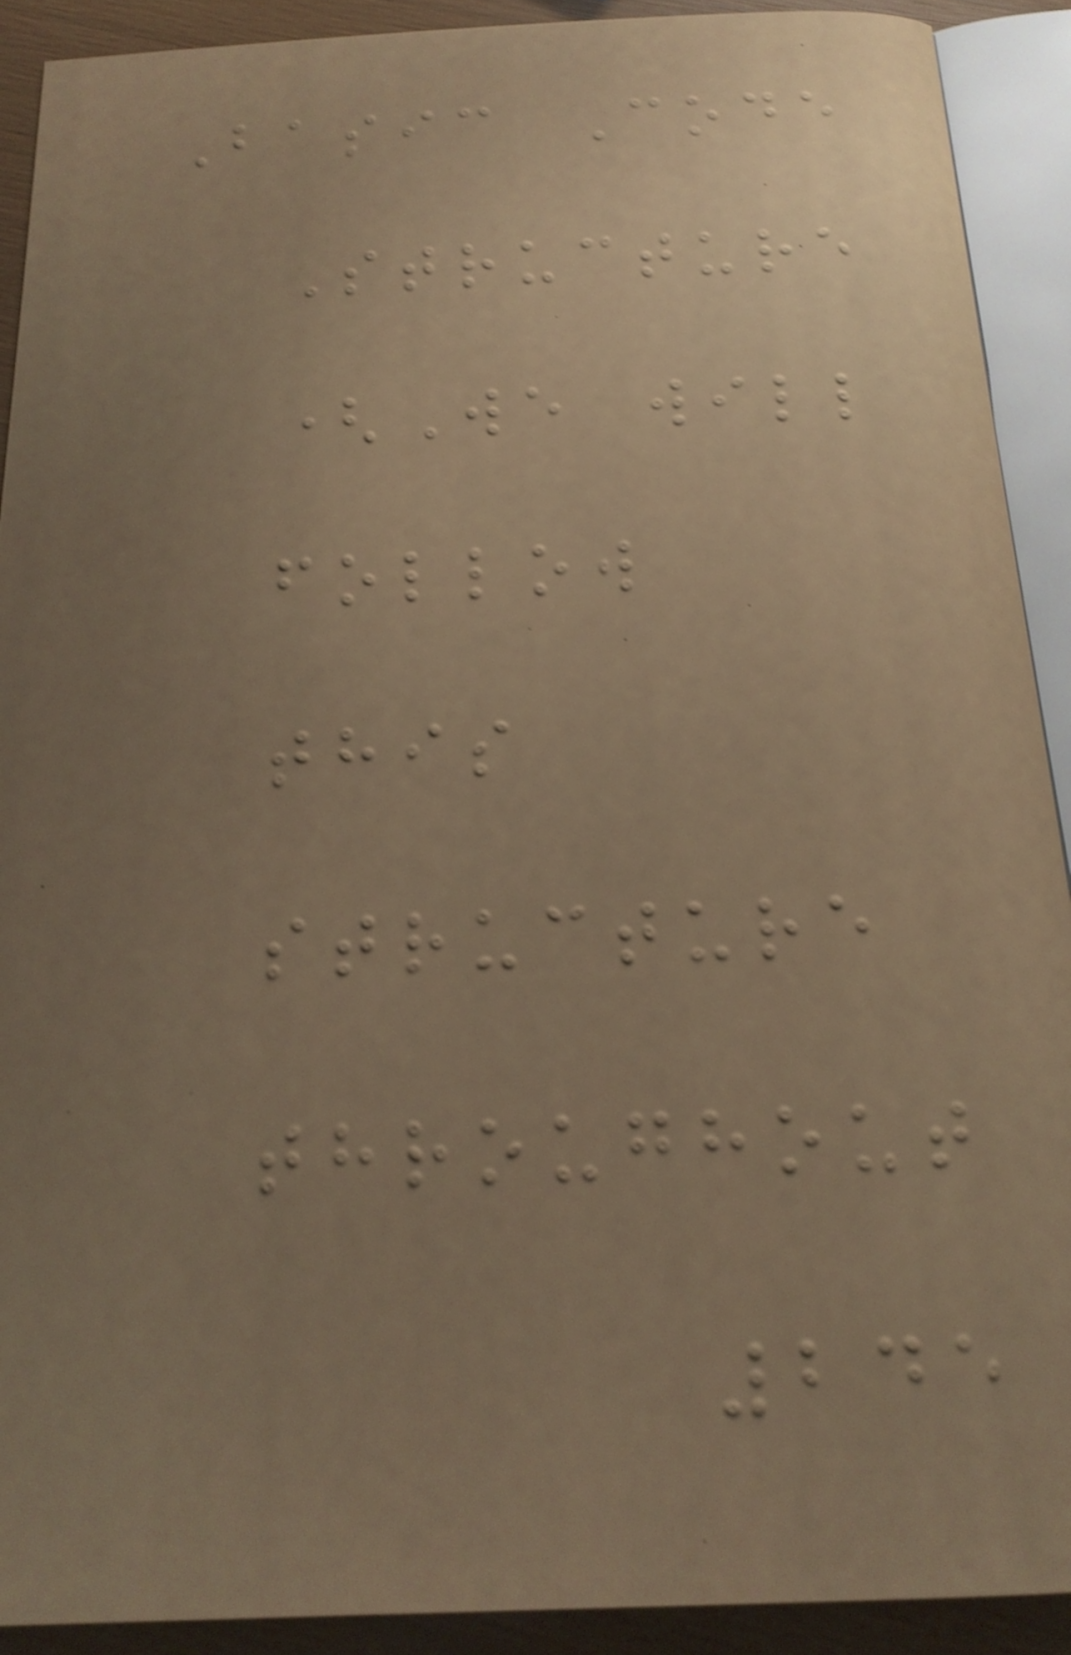Basic Code
Structure
(We will
follow
this
structure
throughout
245
